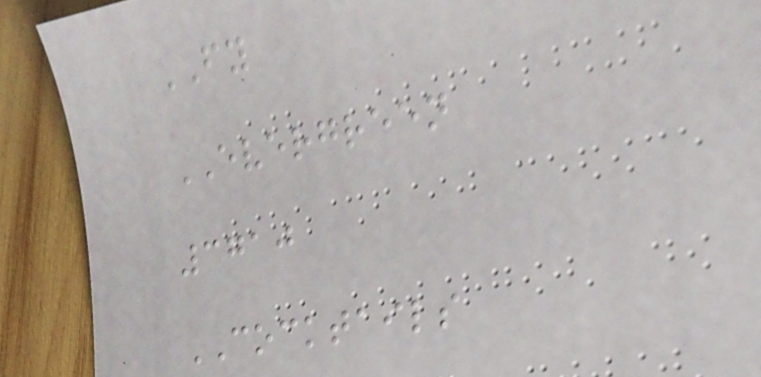FY
EVERGREEN
3710
COCKTAILS
